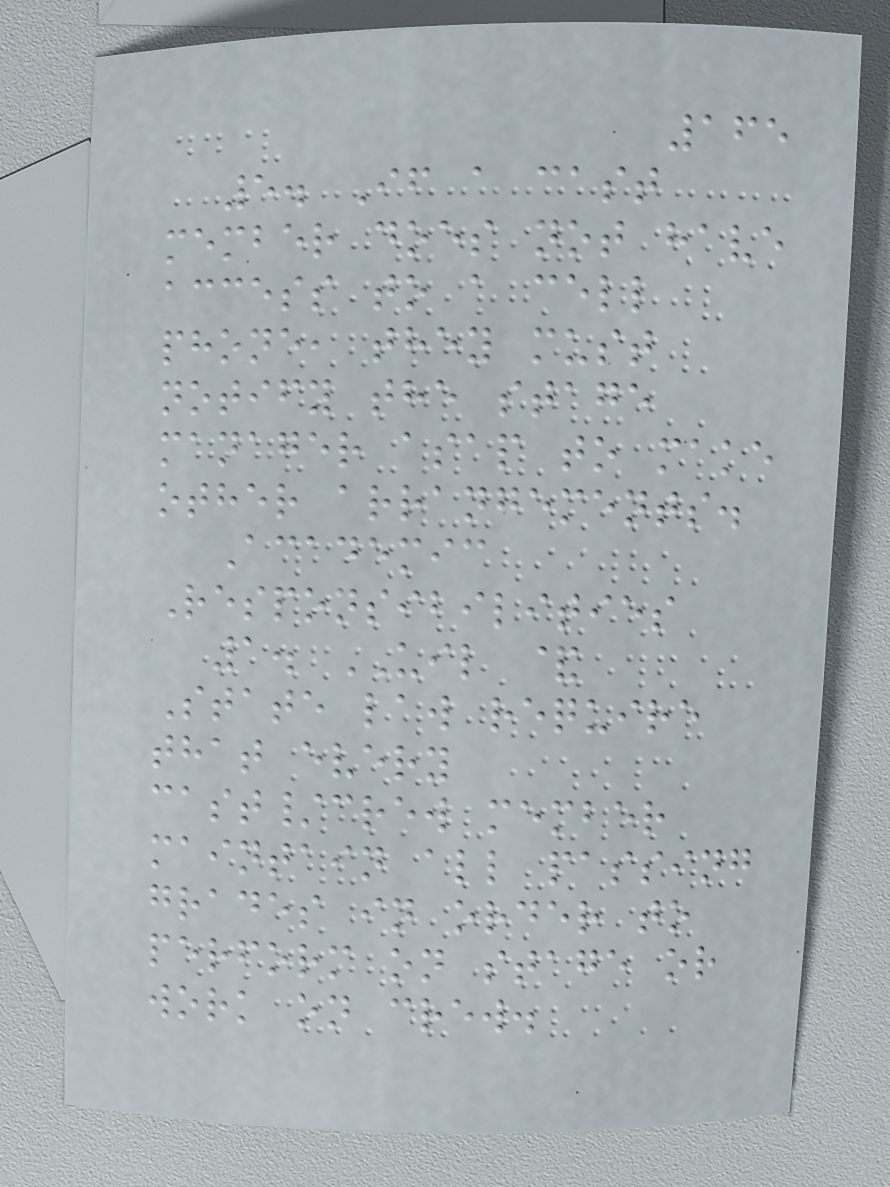165
5. If a cast
member does not have
access to a cell
phone, they must
notify the stage
manager asap to make
other arrangements.
Academic
Responsibilities
1. UIL &
State law require
that every
cast/crew member
maintain all passing
grades in order to
perform on stage or
work on crew.
